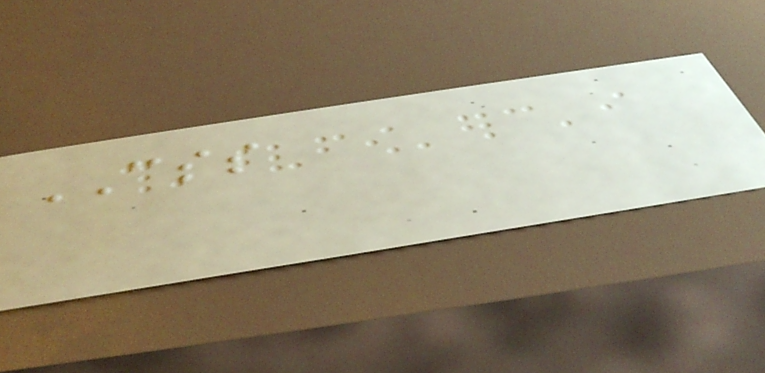CSS
